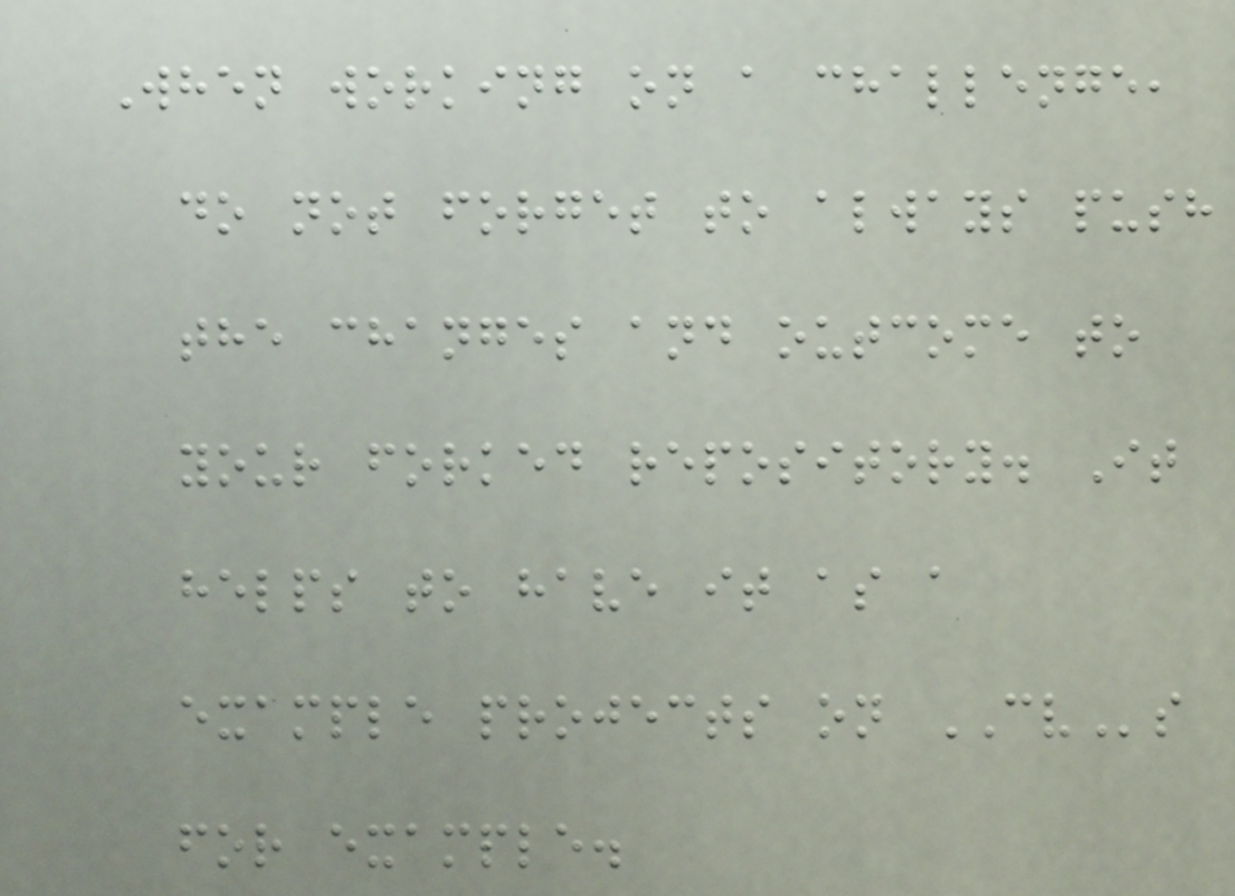When working on a challenge,
do not forget to always push
the changes and outcome to
your forked repository. It
helps to have it as a
example projects on CVs
for example.
